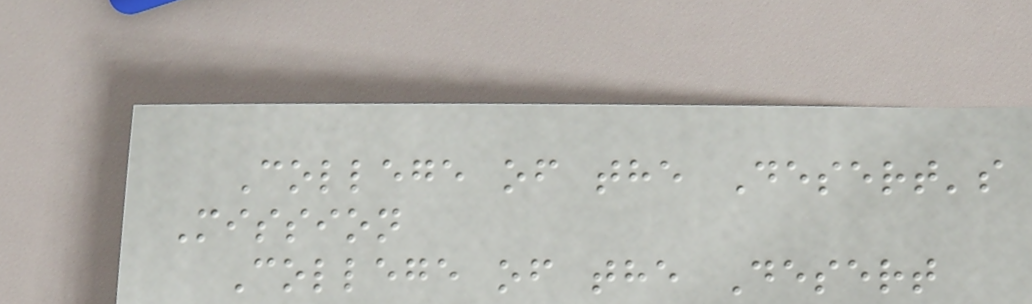College of the Desert's
Mission
College of the Desert
